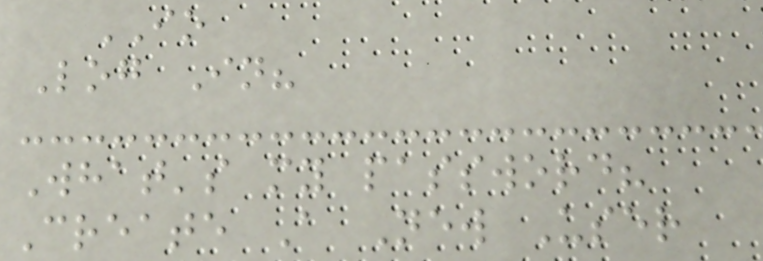IO
Log In?
What's my password?
Create A New User
